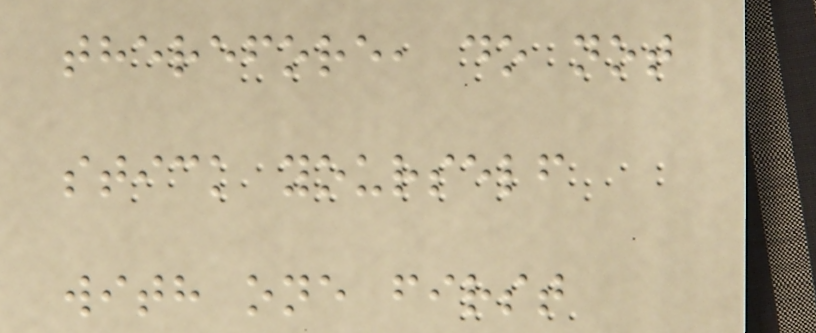therefore, do not
stick yourself
with one first
